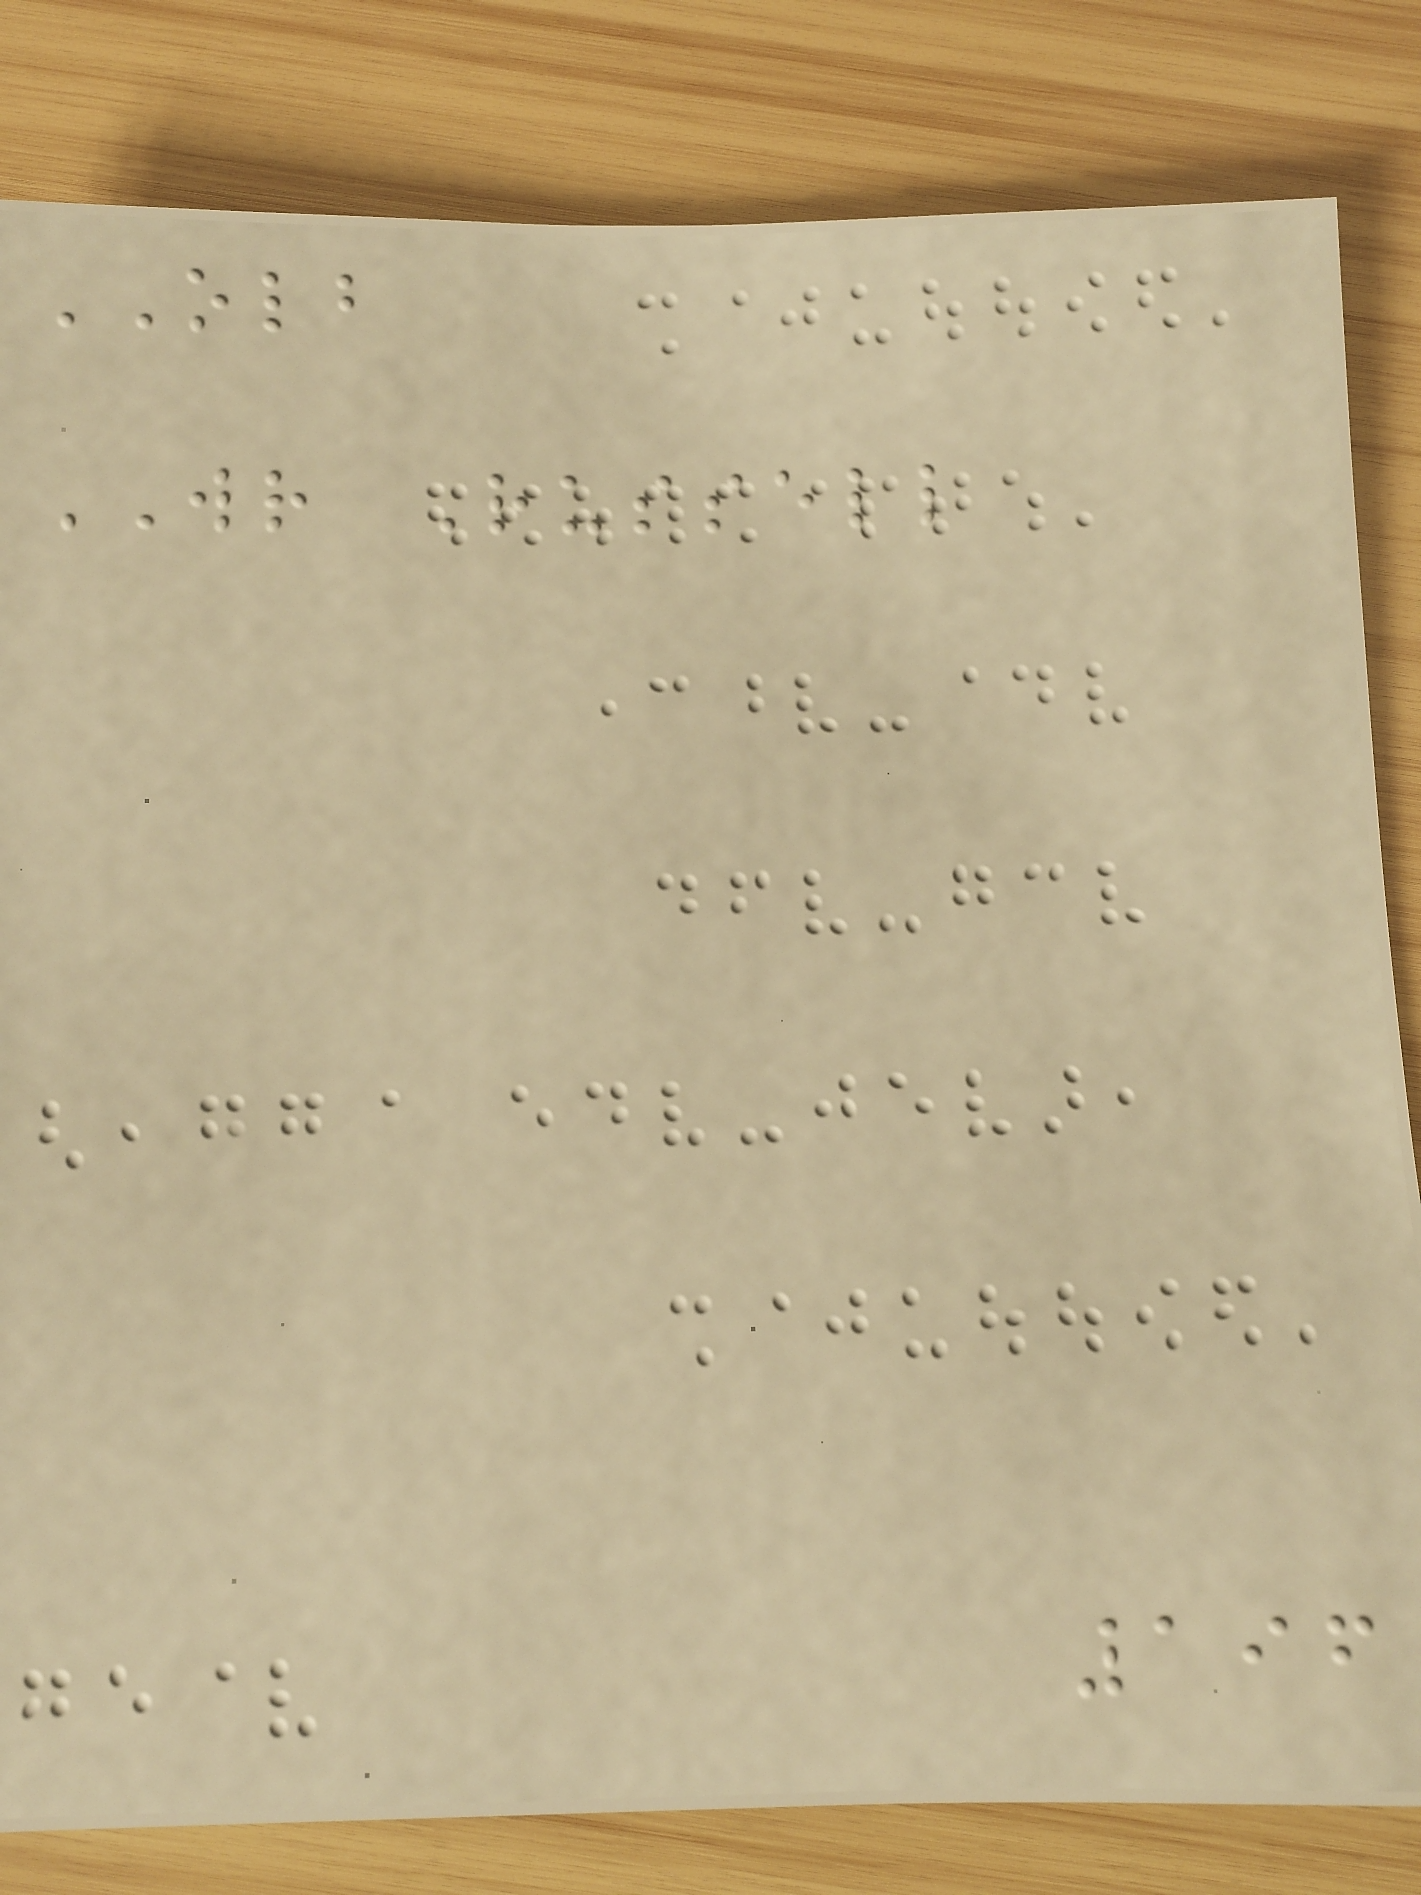OLB
WR Russell
196
